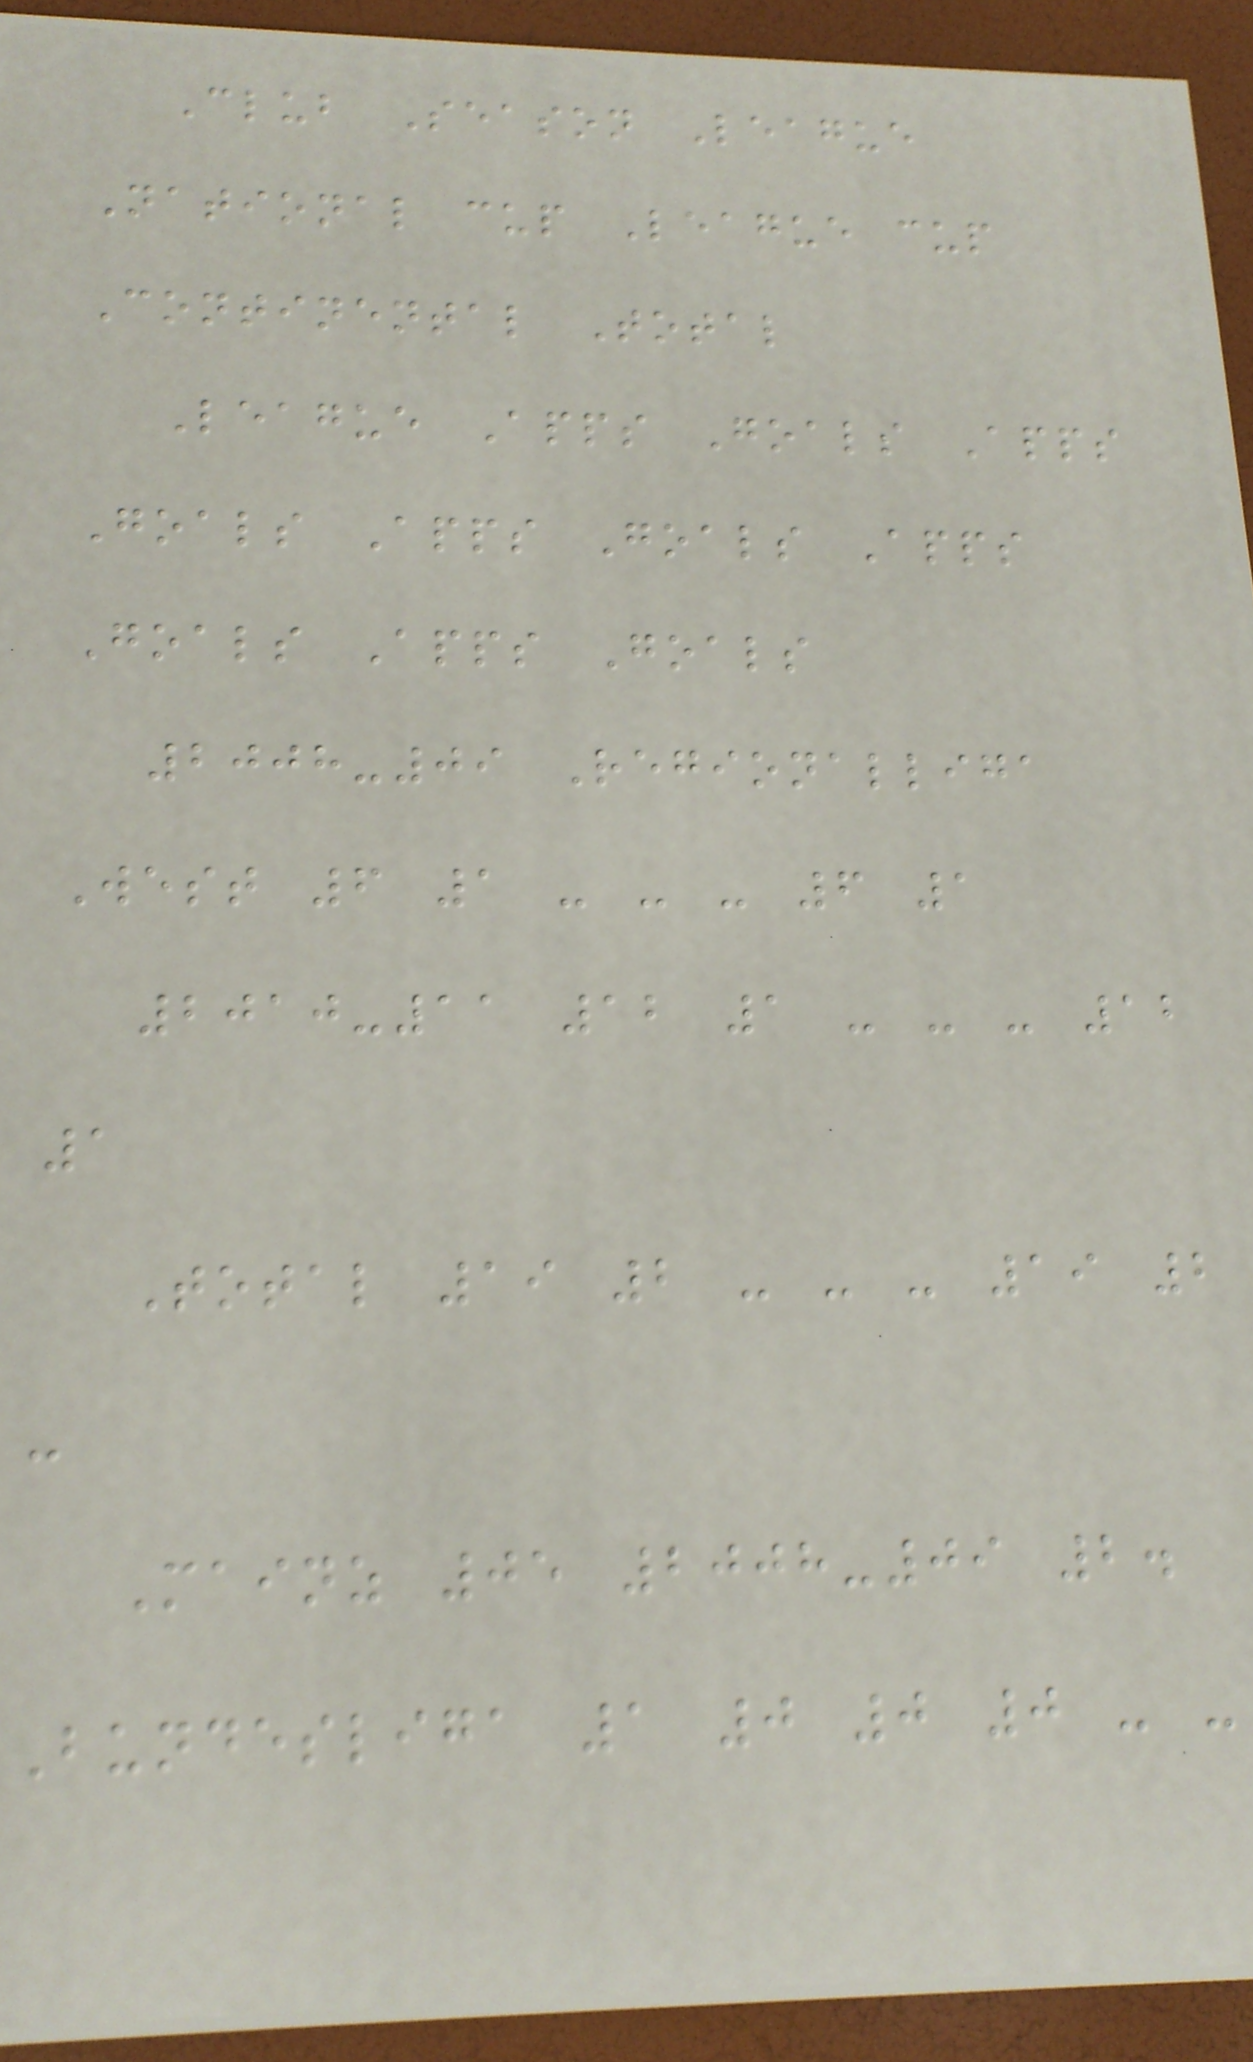Club Season League
National cup League cup
Continental Total
League Apps Goals Apps
Goals Apps Goals Apps
Goals Apps Goals
2008-09 Regionalliga
West 6 1 - - - 6 1
2010-11 12 1 - - - 12
1
Total 19 2 - - - 19 2
-
Mainz 05 2008-09 2.
Bundesliga 1 0 0 0 - -
